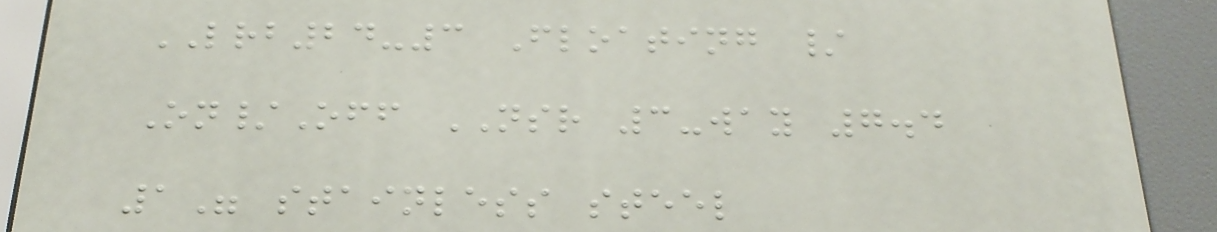LRB24-3 Floating /
On/Off NSR 3-way 7.4
1" stainless steel
